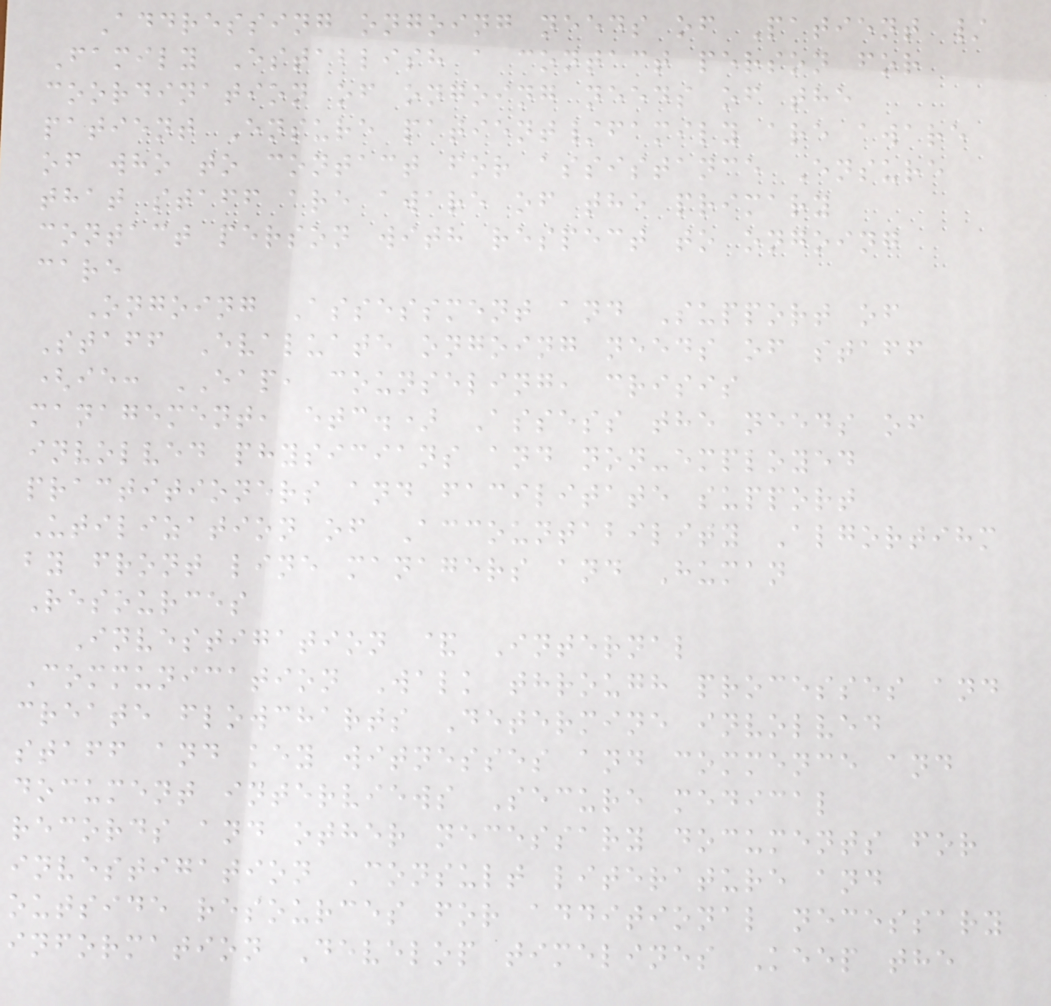Addressing ongoing needs of Patient /
Family Establish a contact person for
coordination of ongoing needs of the
patient Ensure patient/family are aware
of who to contact for assistance Ensure
that staff are aware of the primary
contact person with respect to ongoing
care
Ongoing Assessment and Support of
Staff Evaluate ongoing needs of staff
(ie: EAP, counseling, crisis
management, etc.) Assess the needs of
involved physicians and non-employed
practitioners and facilitate support
Utilization of Accountability Algortihm
by front line managers and Human
Resources
Investigation & Internal
Communication Walk through processes and
create flowcharts Determine involved
staff and key witnesses and commence and
document interviews Secure medical
records and other necessary documents for
investigation Consult literature and
outside resources for additional necessary
information Develop timelines Keep the
